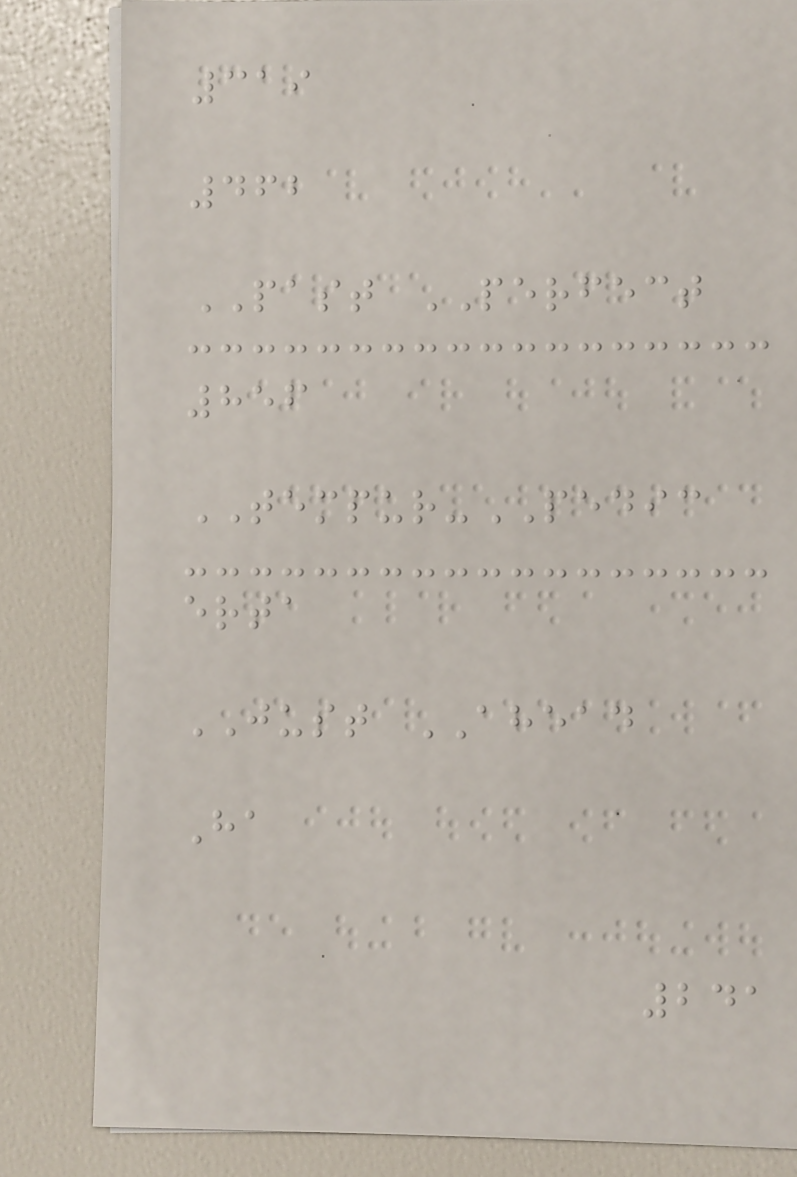319
462
PAST PERFECT
856
TEMPUR-PEDIC
erta
JUST AHEAD
Ha
241
